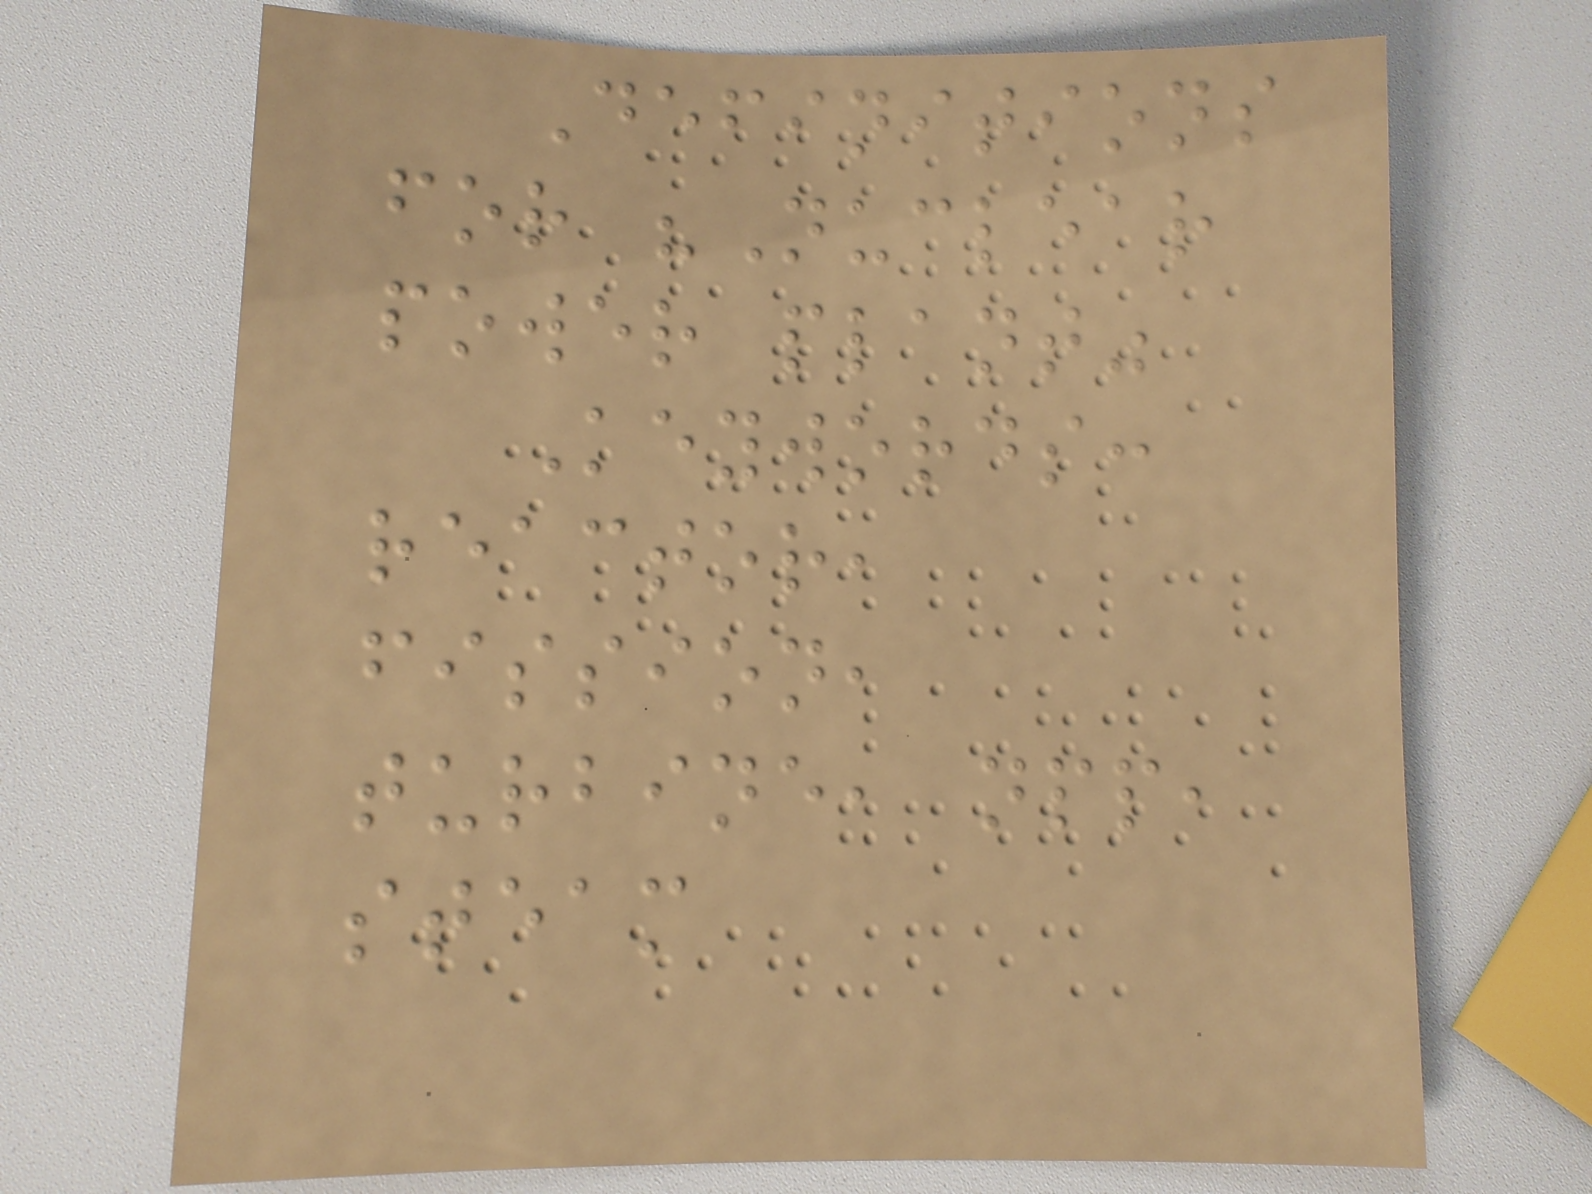Definitions
for "Nuclear
power plant"
Keywords:
reactor,
fission,
turbine, npp,
steam
